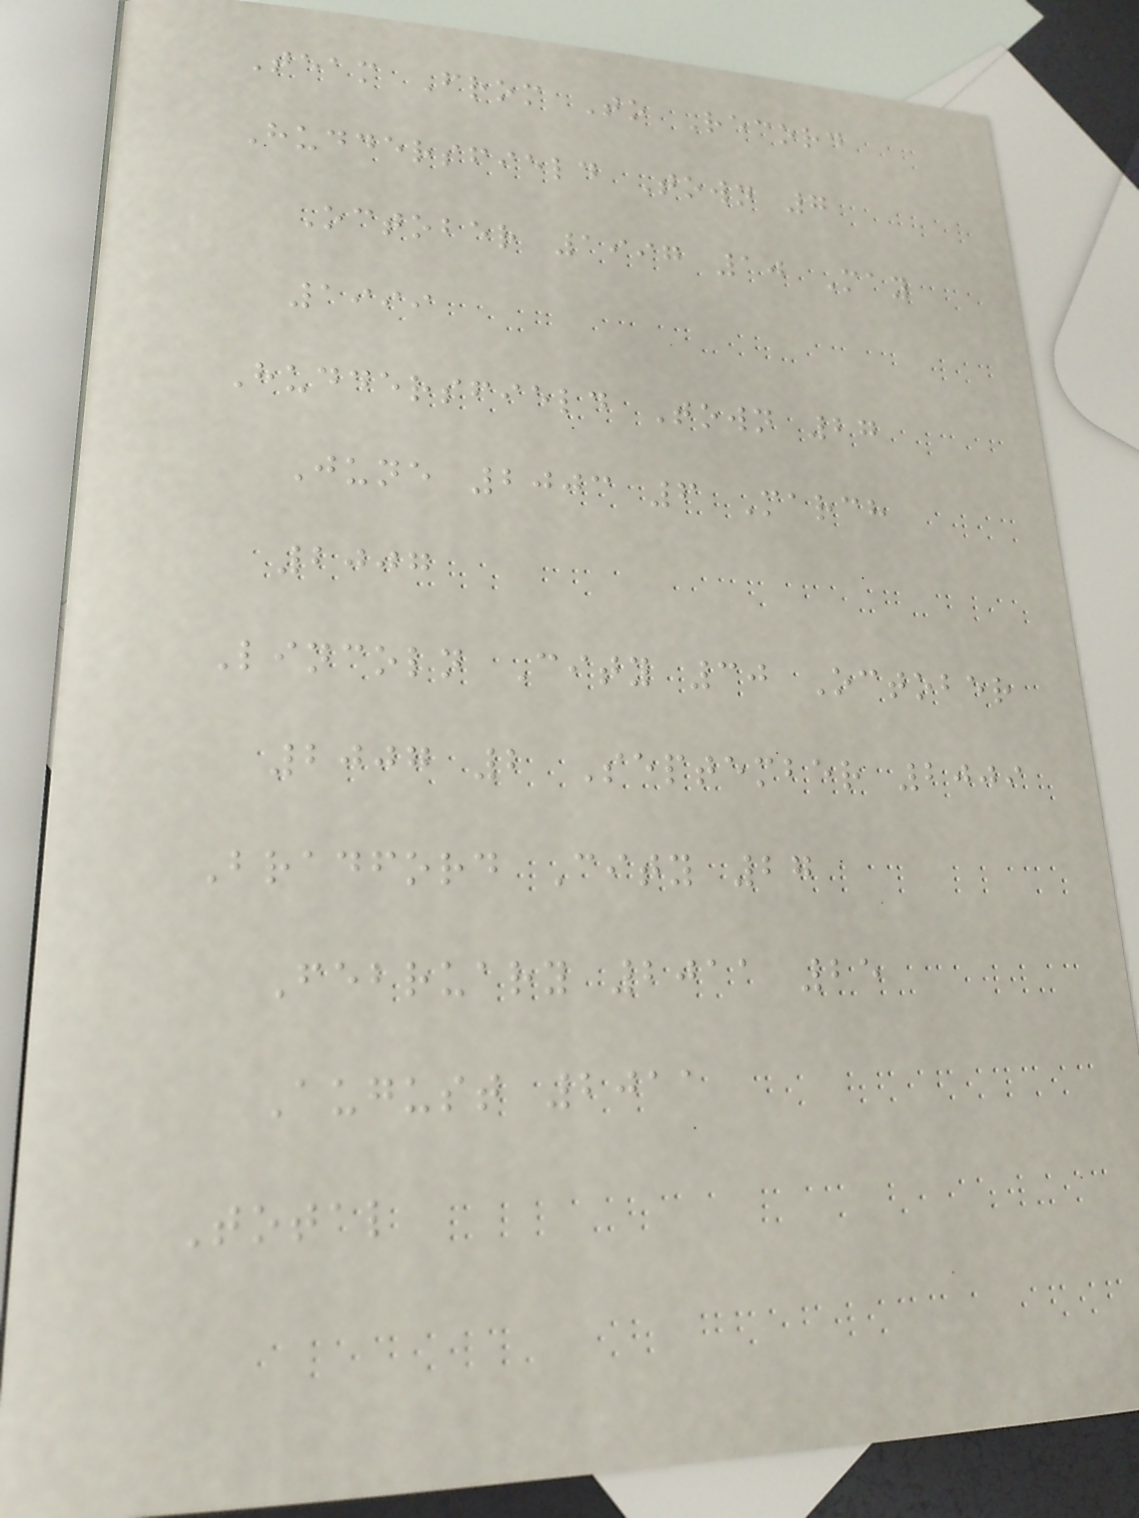Team From To Record
Huddersfield Town 7
October 1997 10 May
1999
Huddersfield Town 27
June 2003 6 March
2007
Lincoln City 30 October
2007 2 September 2009
Bradford City 27
February 2011 25
August 2011
Total
